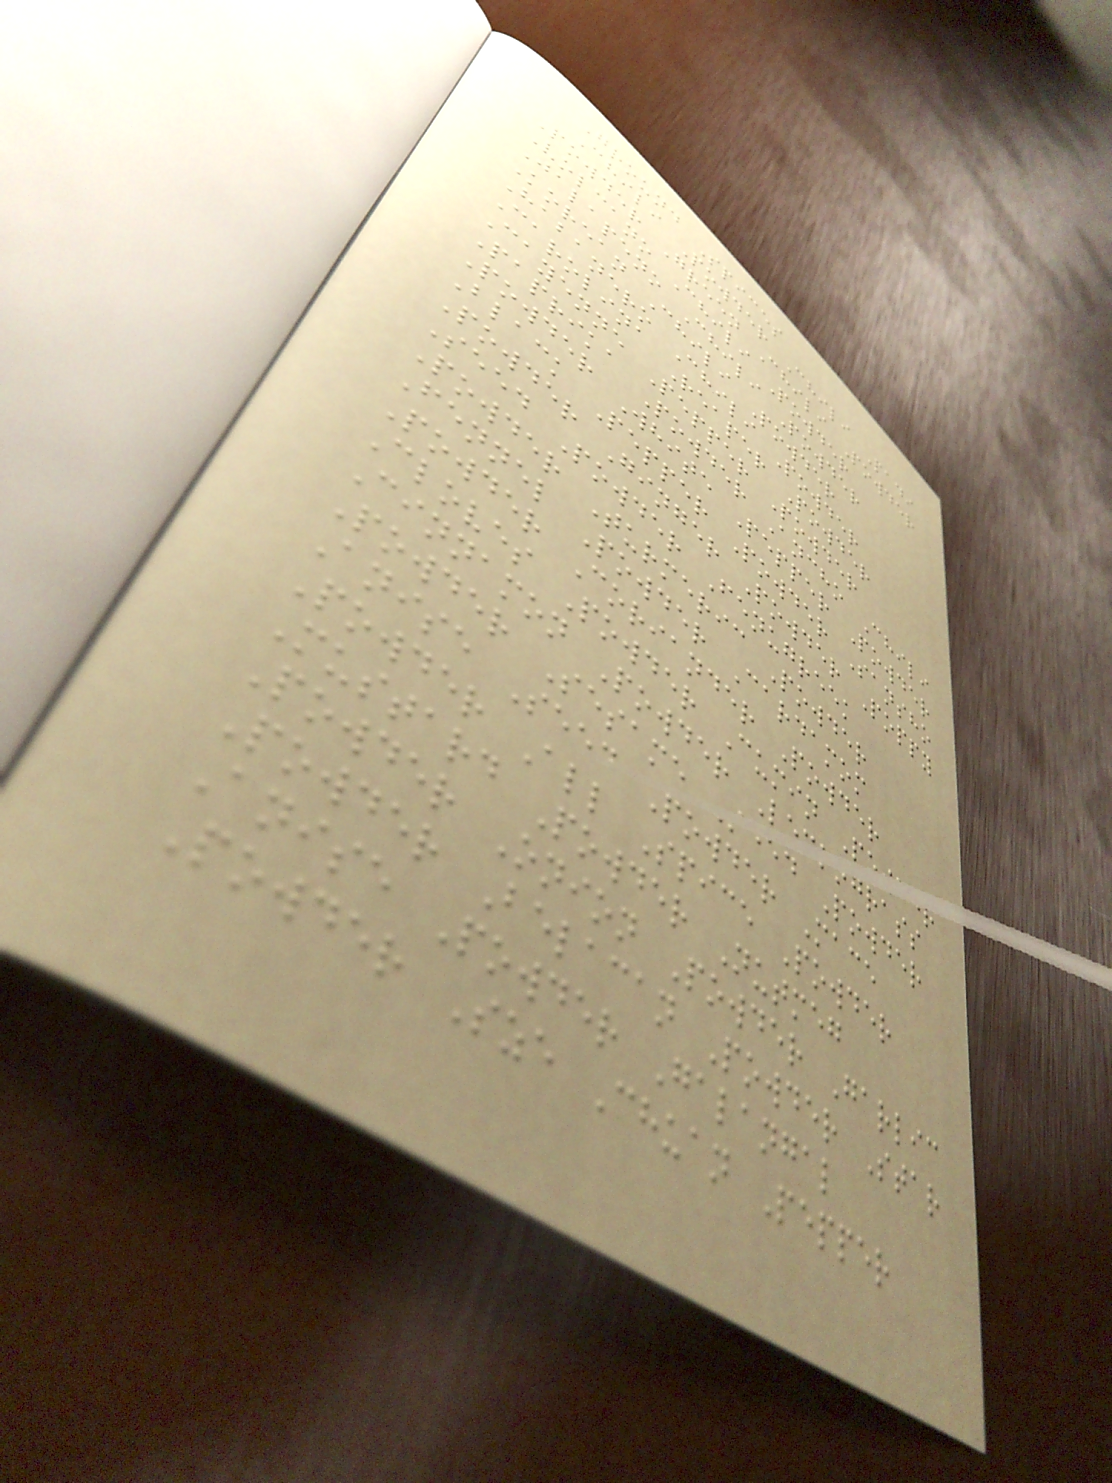Ground Spices
Chili Powder Chili Padi
Powder Green Chili Powder
Volcano Chili Powder
Jalapeno Chili Powder
Korean Chili Powder
Habanero Chili Powder
Carolina Reaper Powder
Cayenne Pepper Powder
Paprika Powder Ancho Chili
Powder White Pepper Powder
Black Pepper Powder Sansho
Powder Ginger Powder Poppy
Seed Powder Fenugreek
Powder Turmeric Powder
Fennel Powder Cardamom
Powder Coriander Powder
Cloves Powder Cumin Powder
Cinnamon Powder Lemongrass
Powder Sesame Seed Powder
Anise Seed Powder Mace
Powder All Spice Powder
Mustard Powder Nutmeg
Powder Onion Powder Garlic
Powder Belacan Powder Star
Anise Powder Galangal
Powder Sze Chuan Pepper
